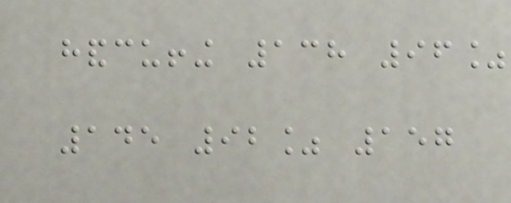handcuffing 138 96%
145 92% 157
